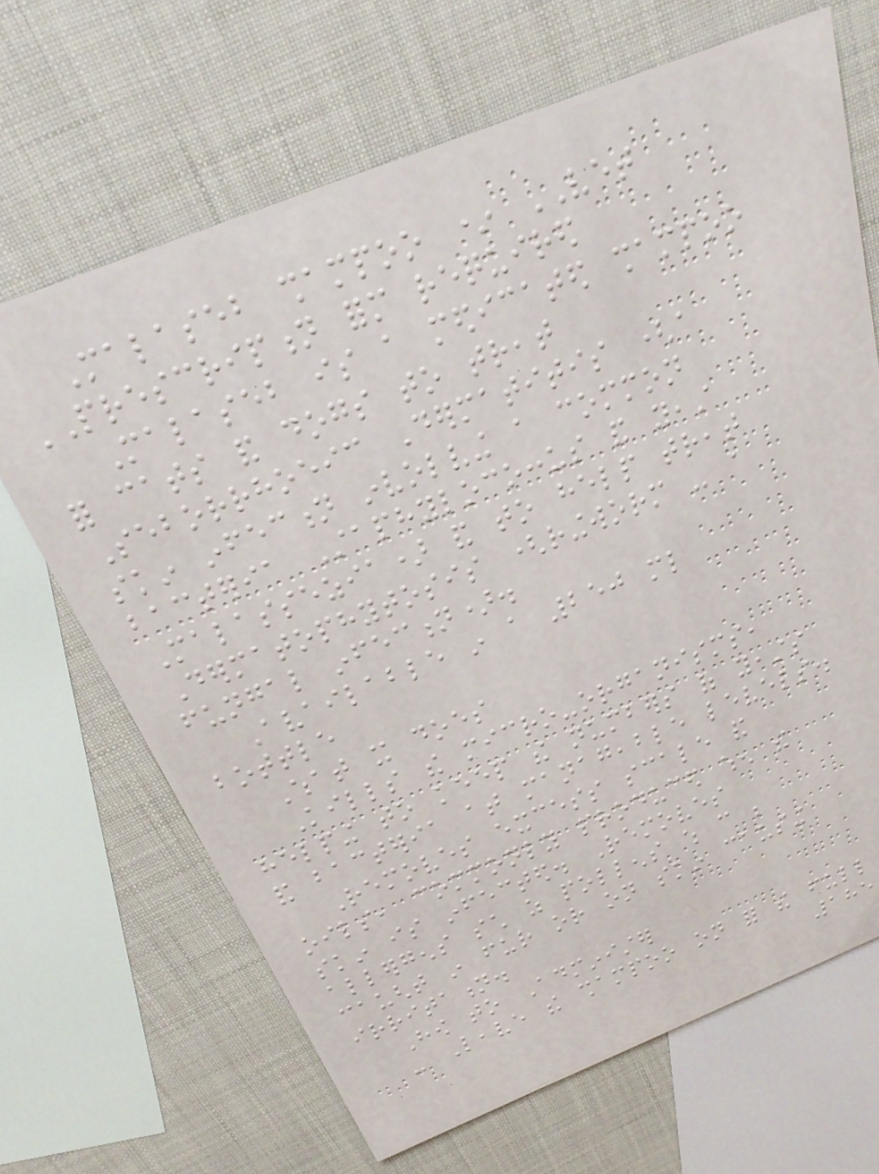Malaseb shampoo * VET
PRESCRIPTION form required
Malaseb is a medicated shampoo
for cats and dogs to treat
Seborrhoeic Dermatitis (a
skin infection involving a common
bacteria Staphylococcus and yeast
Malassezia) and to help treat
Dermatophytosis (ringworm - a
fungal infection).
Available in a 250 ml
bottle
What it does
Kills the micro-organisms,
helping to keep the numbers of yeasts
and bacteria at manageable levels.
Removes excess scale and
oils, commonly produced when the
skin is infected. Removes
allergens such as pollens which can be
caught in fur or on skin causing
irritation.
How to Administer
- Leave the shampoo on for the full
185
